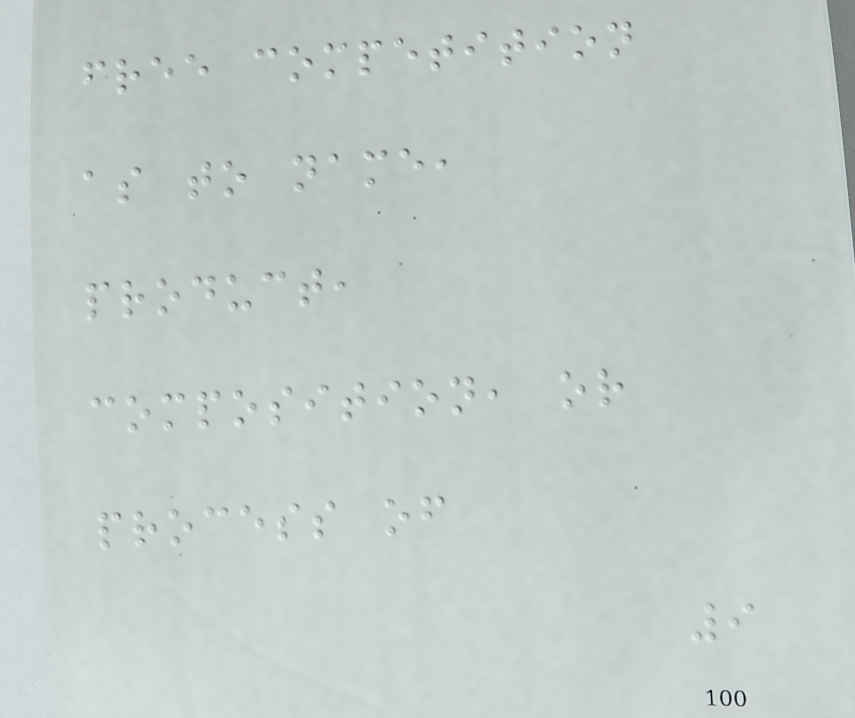free competition
as to name,
product,
composition, or
process of
9
